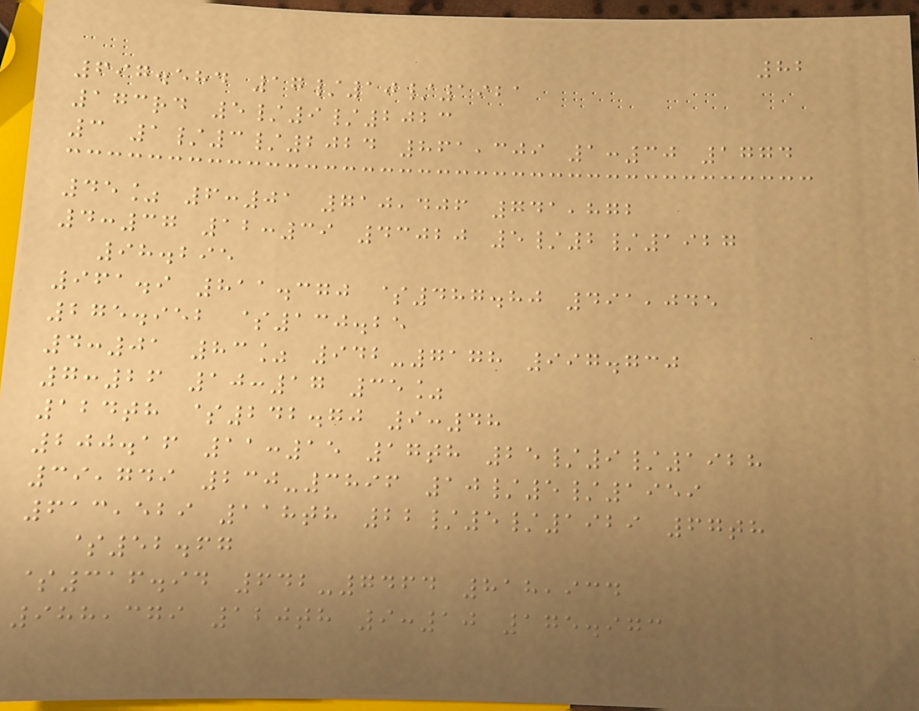82
697.584 17/10/1921
173rd 5/9/2023
3 1/3/2024 861,309 1:30 1774
45% 6:01 710,406 741,872
4:37 12:39 43020 5/2/1927
98.295
961.9 811.370 $487.80 491,045
275.952 $130.25
4:01 83% 942-7178 997.730
7:26 10:17 35%
124th $242.70 9:48
200.16 11:15 17th 25/9/1928
39,749 230-3896 10/5/1959
613,529 118th 22/5/1929 67th
$52.67
$316.94 642-7464 818,934
988,379 120th 9:10 175.973
